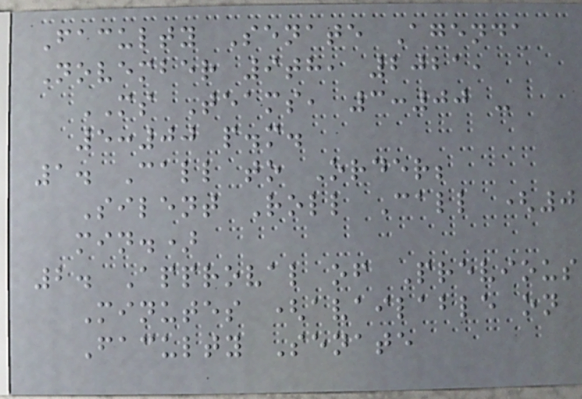Faculty Senate Agenda
November 9th, 2021,
MS Teams, 3:00 -
5:00 p.m.
1. Call to Order;
Silent Roll Call (0
min.)
2. Approval of Previous
Minutes (available on
Faculty Senate
